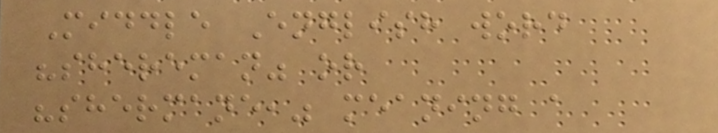Middle English word
"shereman" or
"shermane," meaning a
